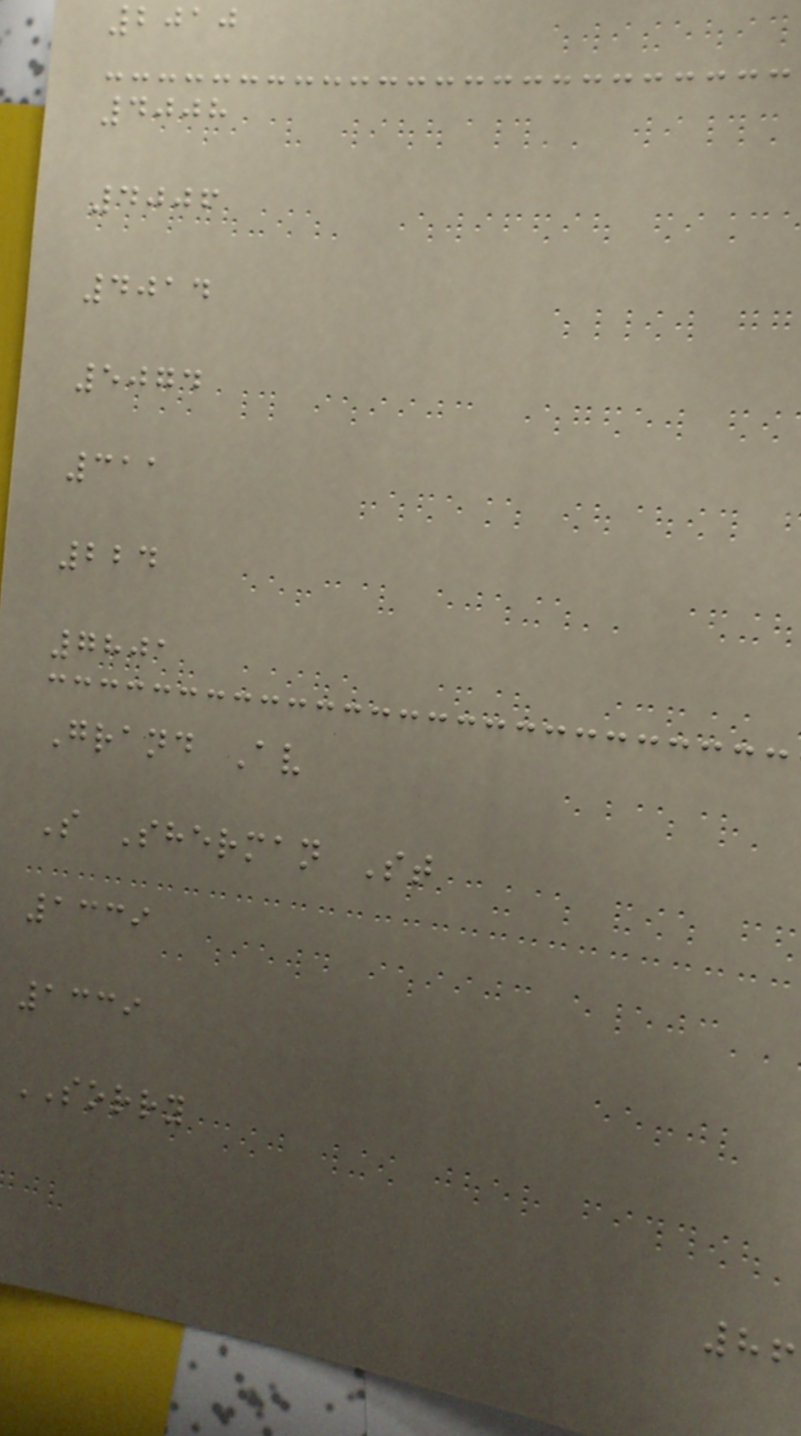2010
4008
4006
4014
5074
311
224
7801
Grand Av
S Sherman St
1339
1339
SORRY
86
